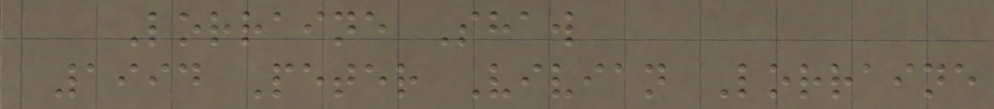Lorraine Shaw
1994 Peter Vivian Lorraine
